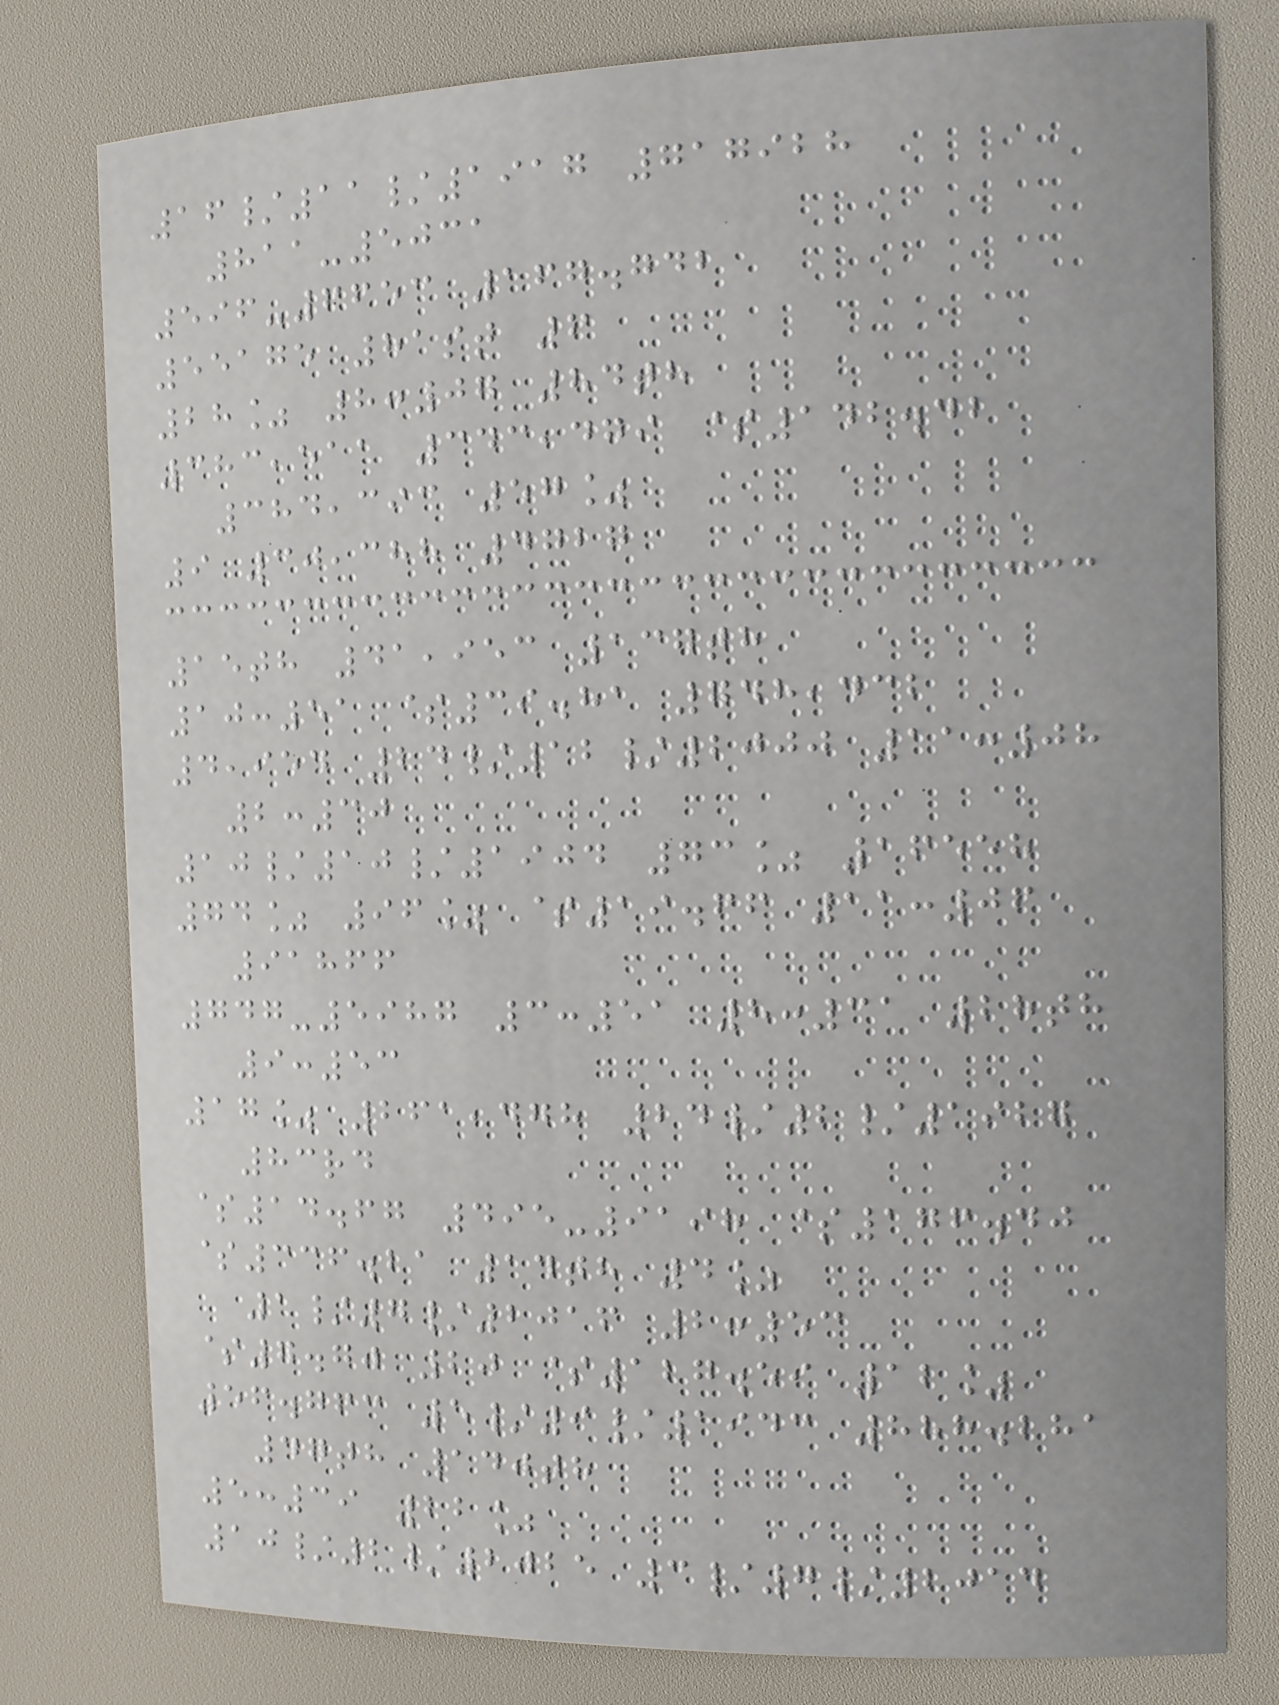16/11/1917 717928
811-5031
596-6653 167.742
55175 81st 6
28% 8:07 84th
383,511 343,479 $142.42
384,393 57%
9 30,388 4727
15th 41,953 137th
10:51 $39.81 748,432
4,954 24/12/2000 11:08
2:30
10/10/1904 73% 16558
74% 96% $19.66 11:06
91866
747-5987 3:51 8:31 28th
9:53
17% 261,478 24/2/1927
83rd
$14.67 495-9198 $176.40
$336.21 14th 4%
1/7/2016 2:53
$7.70 20 $127.59 12%
56.763 5/9/1943 888.281
47th 140th
5:39 22%
10/2/2025 3/7/2014
